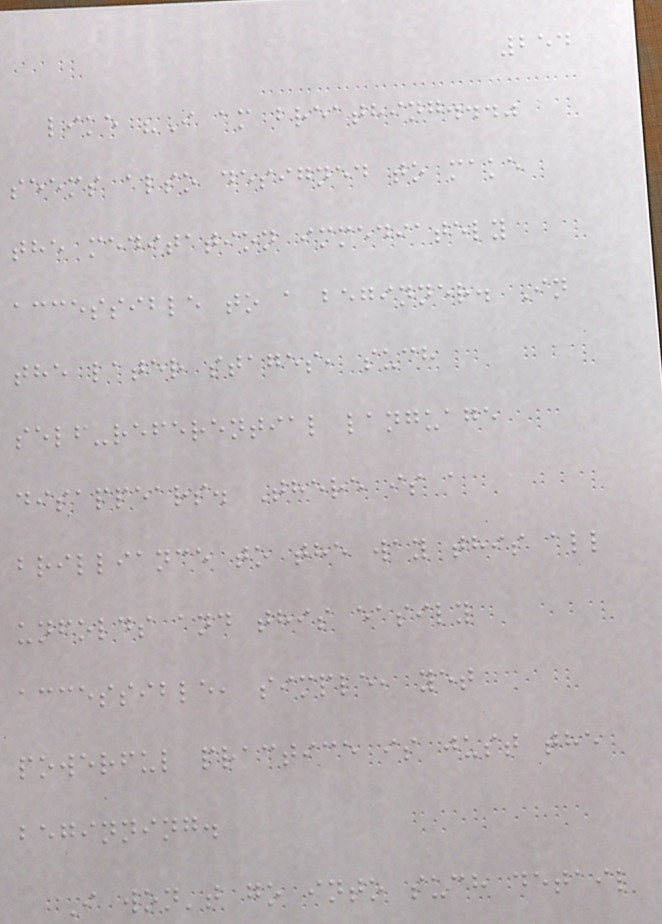254
like "I am breathing..."
seems also designed to make
the meditation immediately
accessible to a beginner. In
the later stages, such
self-referential language
disappears. There is a
brilliance to the way this all
unfolds and this easily
accessible, simple, yet
powerful practice is just the
beginning.
I won't go into such detail
